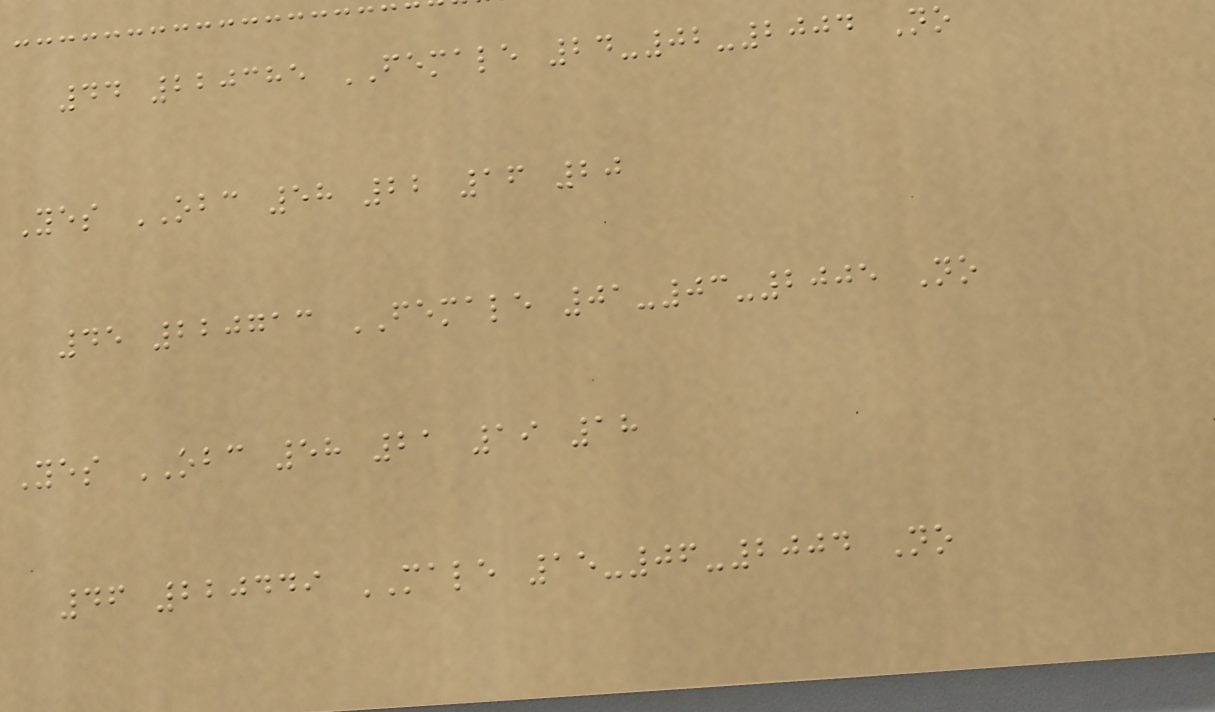44 220385 FEMALE 24-02-2004 No
Yes OBC 58 22 16 20
45 220713 FEMALE 01-03-2005 No
Yes OBC 58 21 19 18
46 220449 MALE 15-06-2004 No
